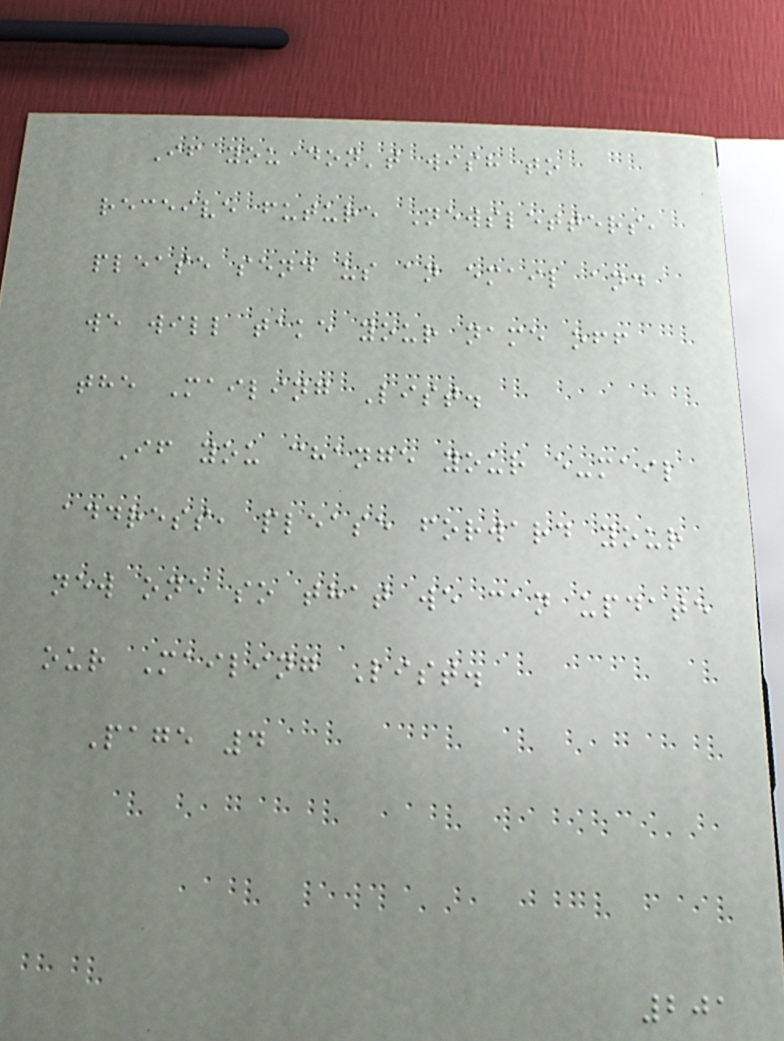If you don't wish to
receive future Newsletters,
please send us an email and
we will take your name off
the Mailing List.
If you change your e-mail
address, please forward your
new one so that we can update
our Mailing List.
Page 4
201
